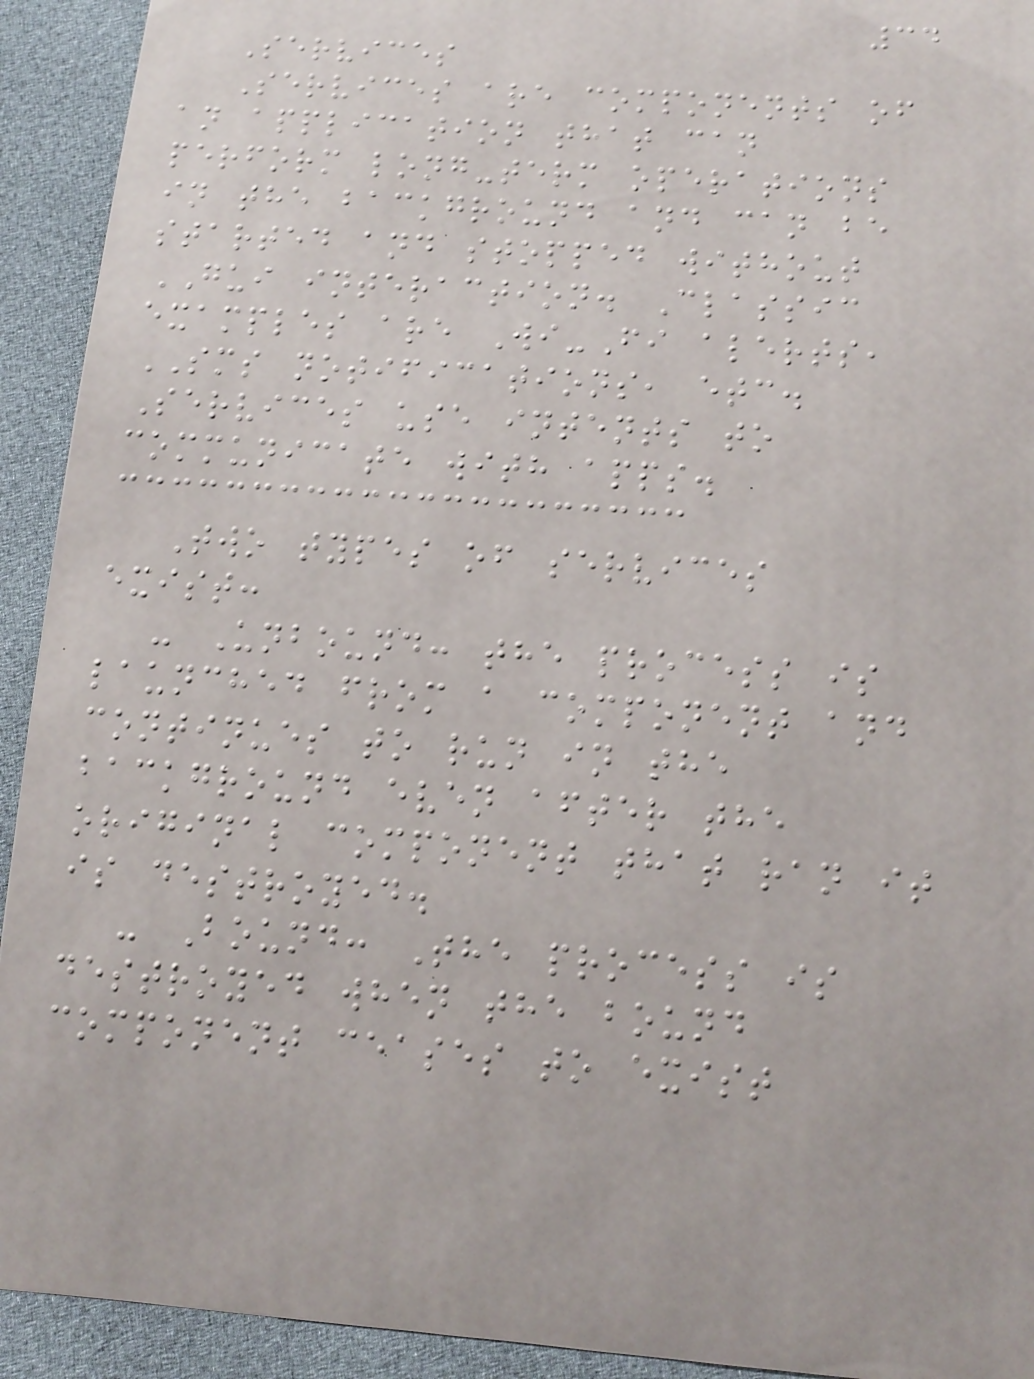34
Services
Services are components of
an application that can
perform long-term operations
in the background and can be
started and stopped without
GUI interaction. Classic
examples are Wi-Fi alerts,
SMS notifications, etc.
Services use intents to
communicate with apps.
Two types of services
exist:
- Unbound: the process is
launched from a component and
continues to run in the
background even after the
original component that ran it
is destroyed.
- Bound: The process is
destroyed when the bound
component ceases to exist
